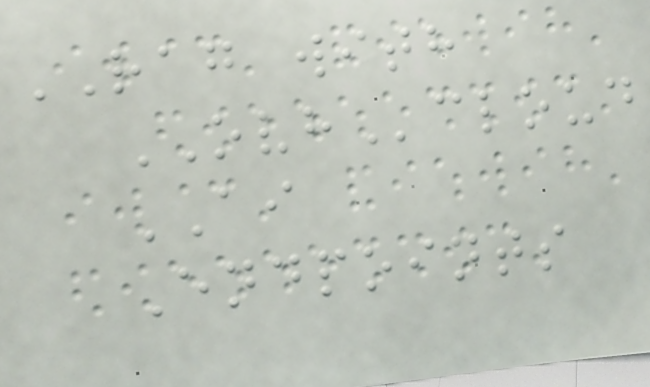RAG with
OVHcloud
AI
Endpoints
